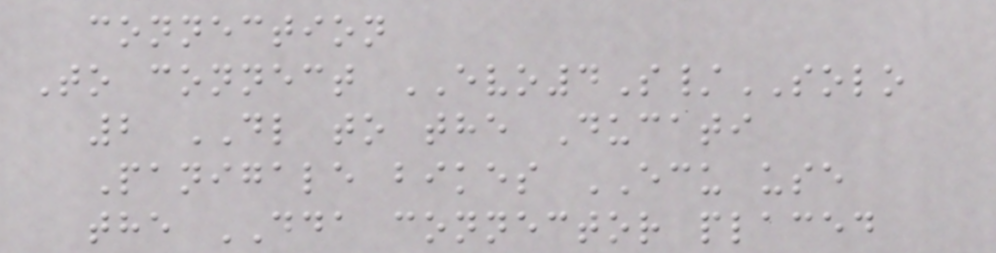connection
To connect EVO4S/SOLO
2 DL to the Ducati
Panigale bikes ECU use
the DDA connector placed
